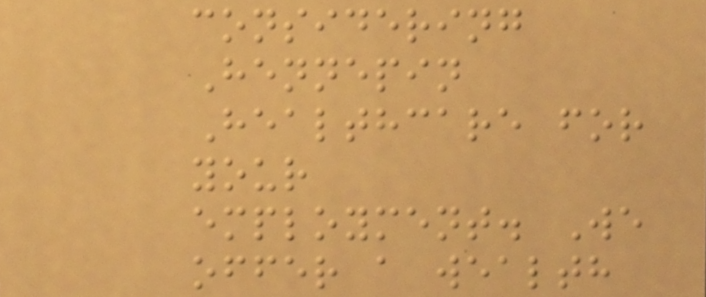considering
Hennepin
Healthcare for
your
employment. We
offer a wealth
